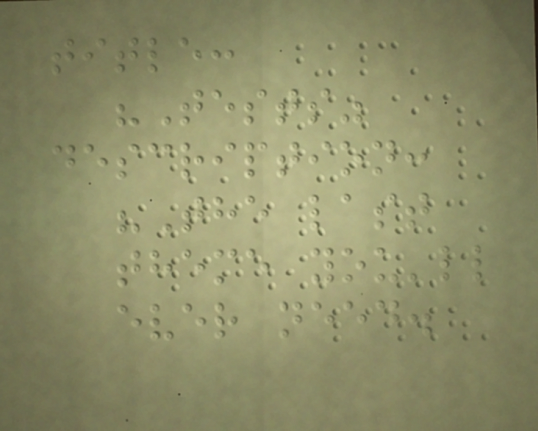title:
"Tests"
description:
"The last
theme you'll
ever need.
